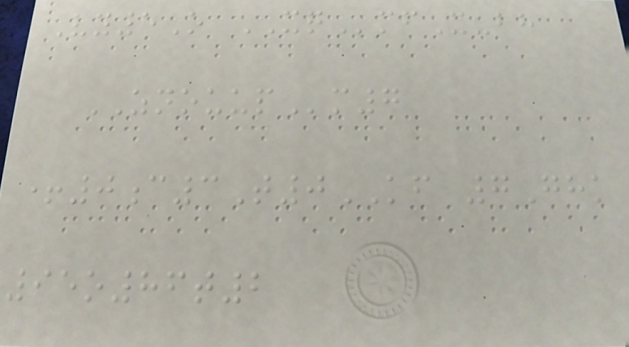Vy5O XQmfX-bh
ZNOUUPm7
+0c3T0KF 7Ghk
95o86t2
